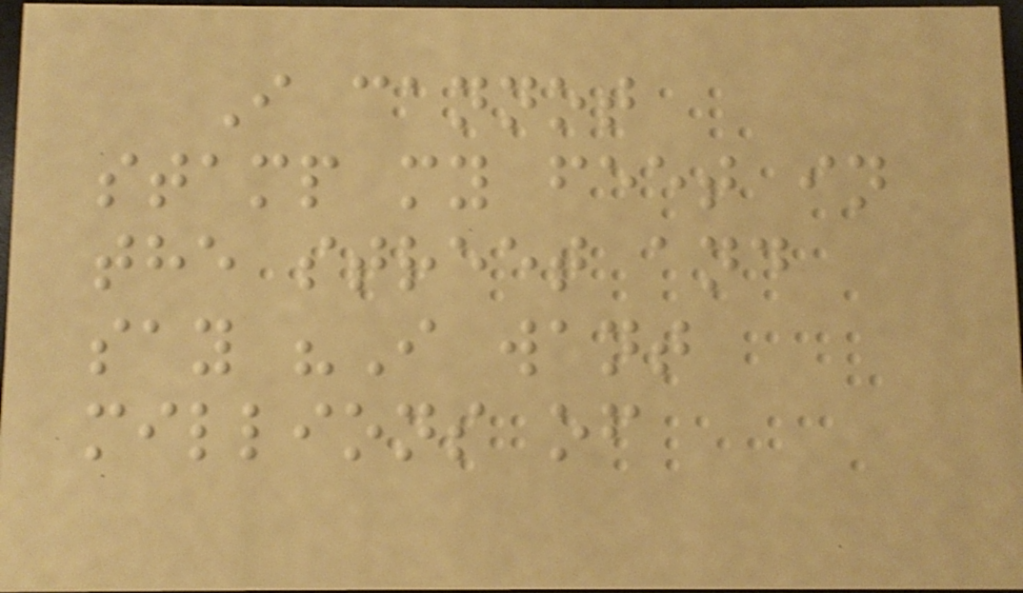I cannot
stamp my feet in
the street and
say "I want
millions of
